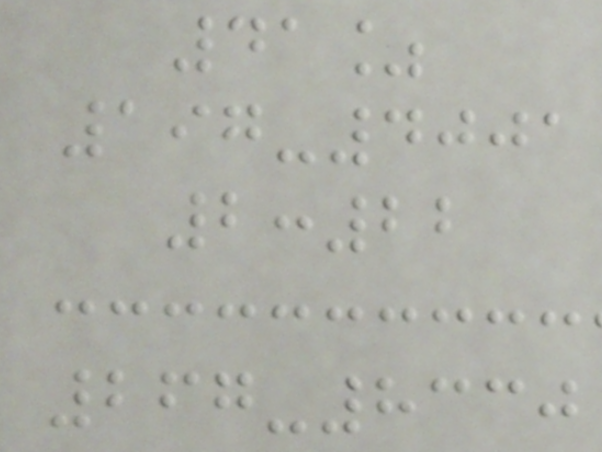41%
197-4001
2:22
267-8330
